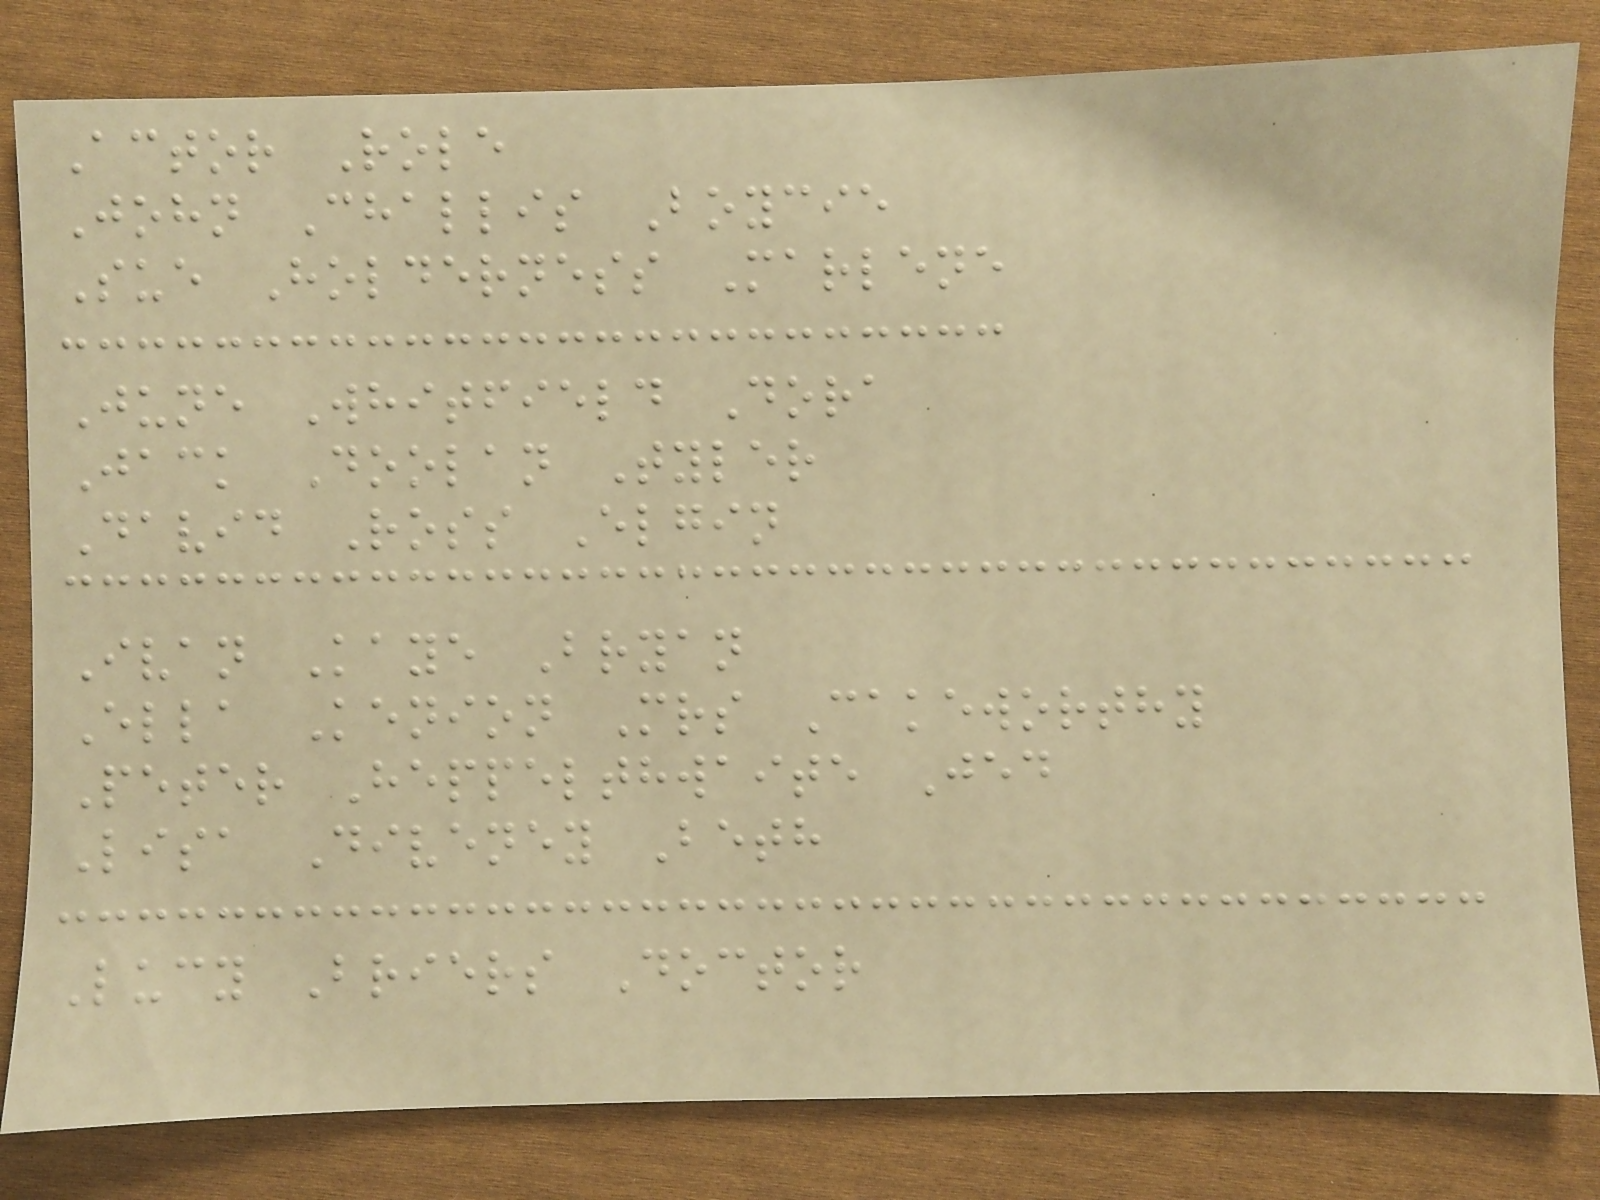Actor Role
John Challis Boycie
Sue Holderness Marlene
June Whitfield Dora
Jack Doolan Tyler
David Ross Elgin
Ivan Kaye Bryan
Ella Kenion Mrs Cakeworthy
Peter Heppelthwaite Jed
Lisa Diveney Beth
Lucy Briers Doctor
